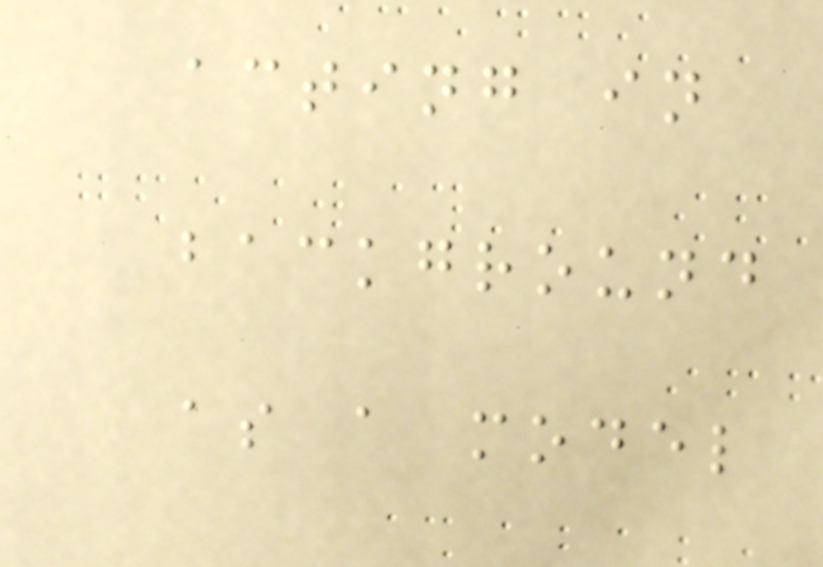acting in
background
as a model
